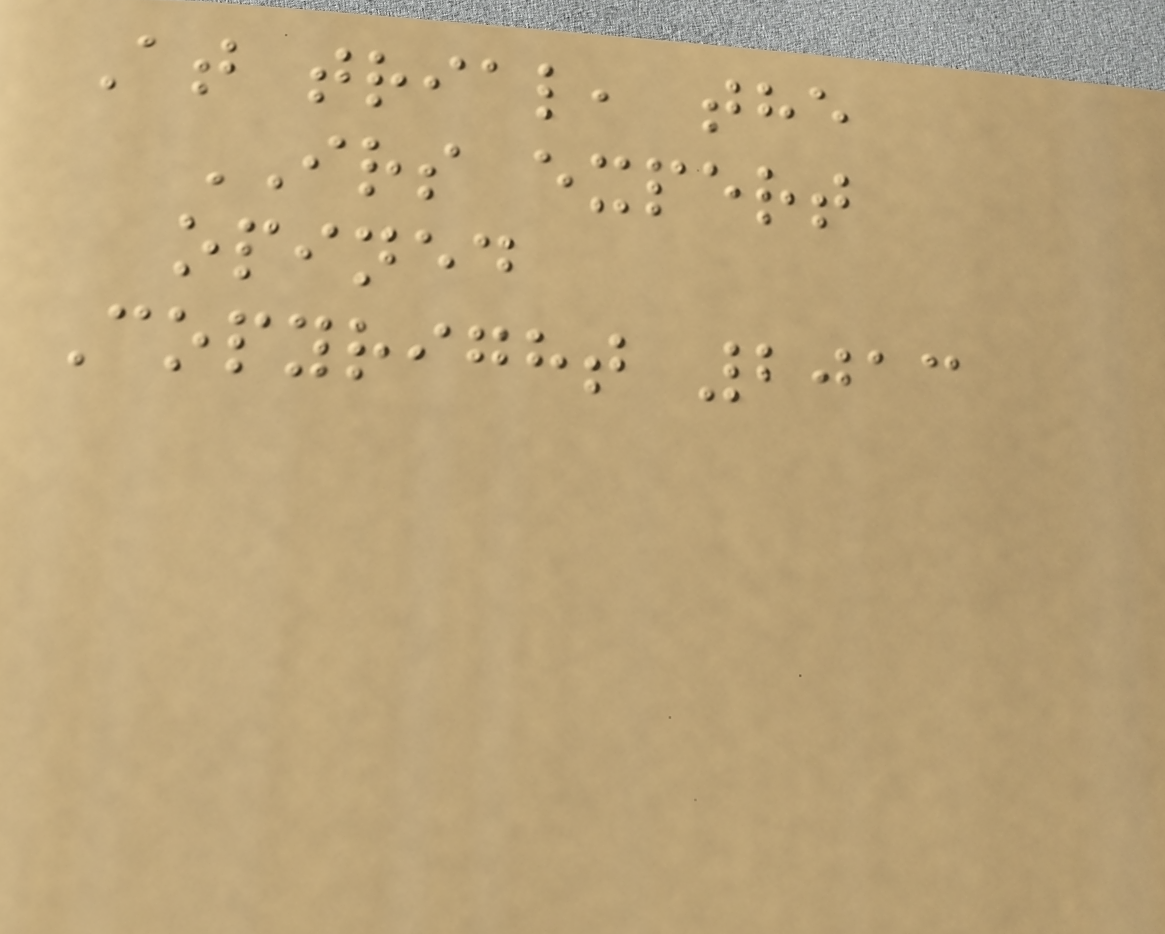At trial, the
IRS expert
opined
Copyright 2013
